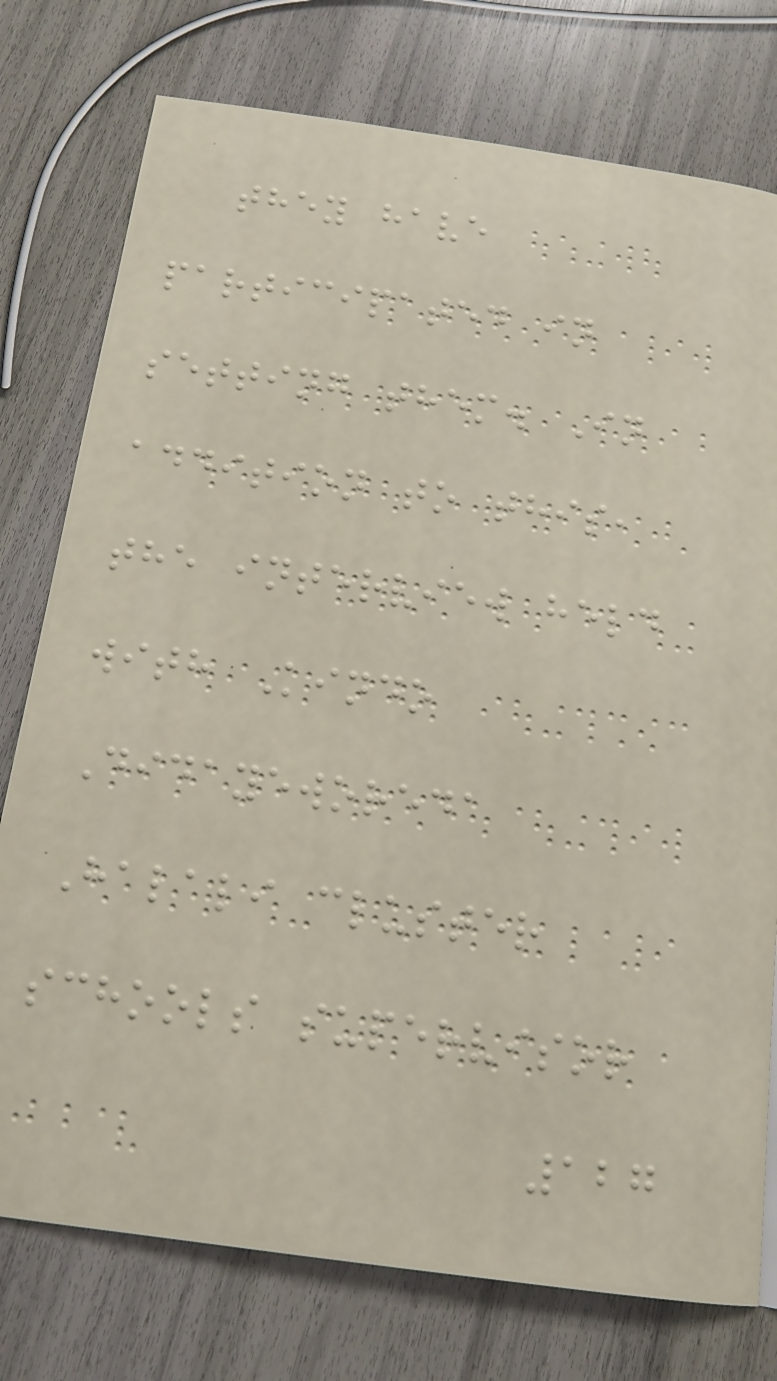they have
participated in
setting them. In
addition to this,
the interview held
with Kindo
Didayeworeda
Halali cluster
schools supervisor
127
